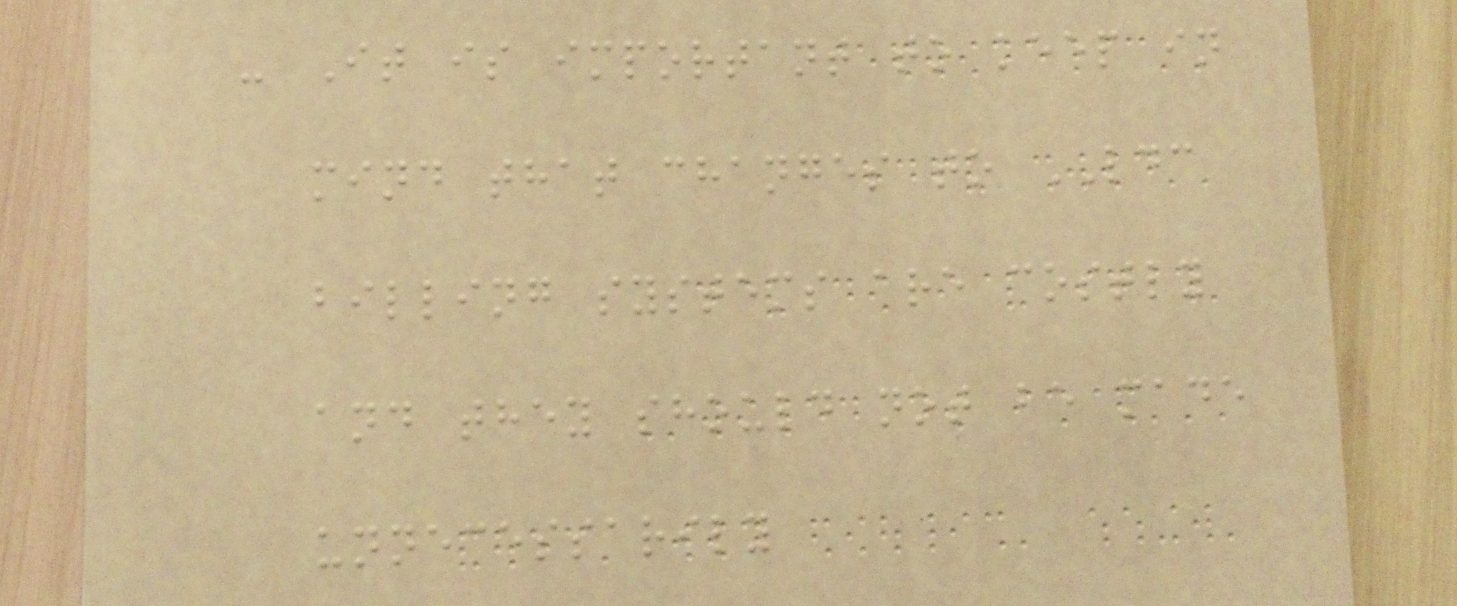- It is important to keep in
mind that changes to LDC
billing systems are costly
and they should not be made
unnecessarily
